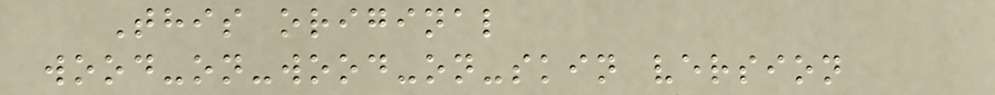This original
wood-on-wood-on-skin version
